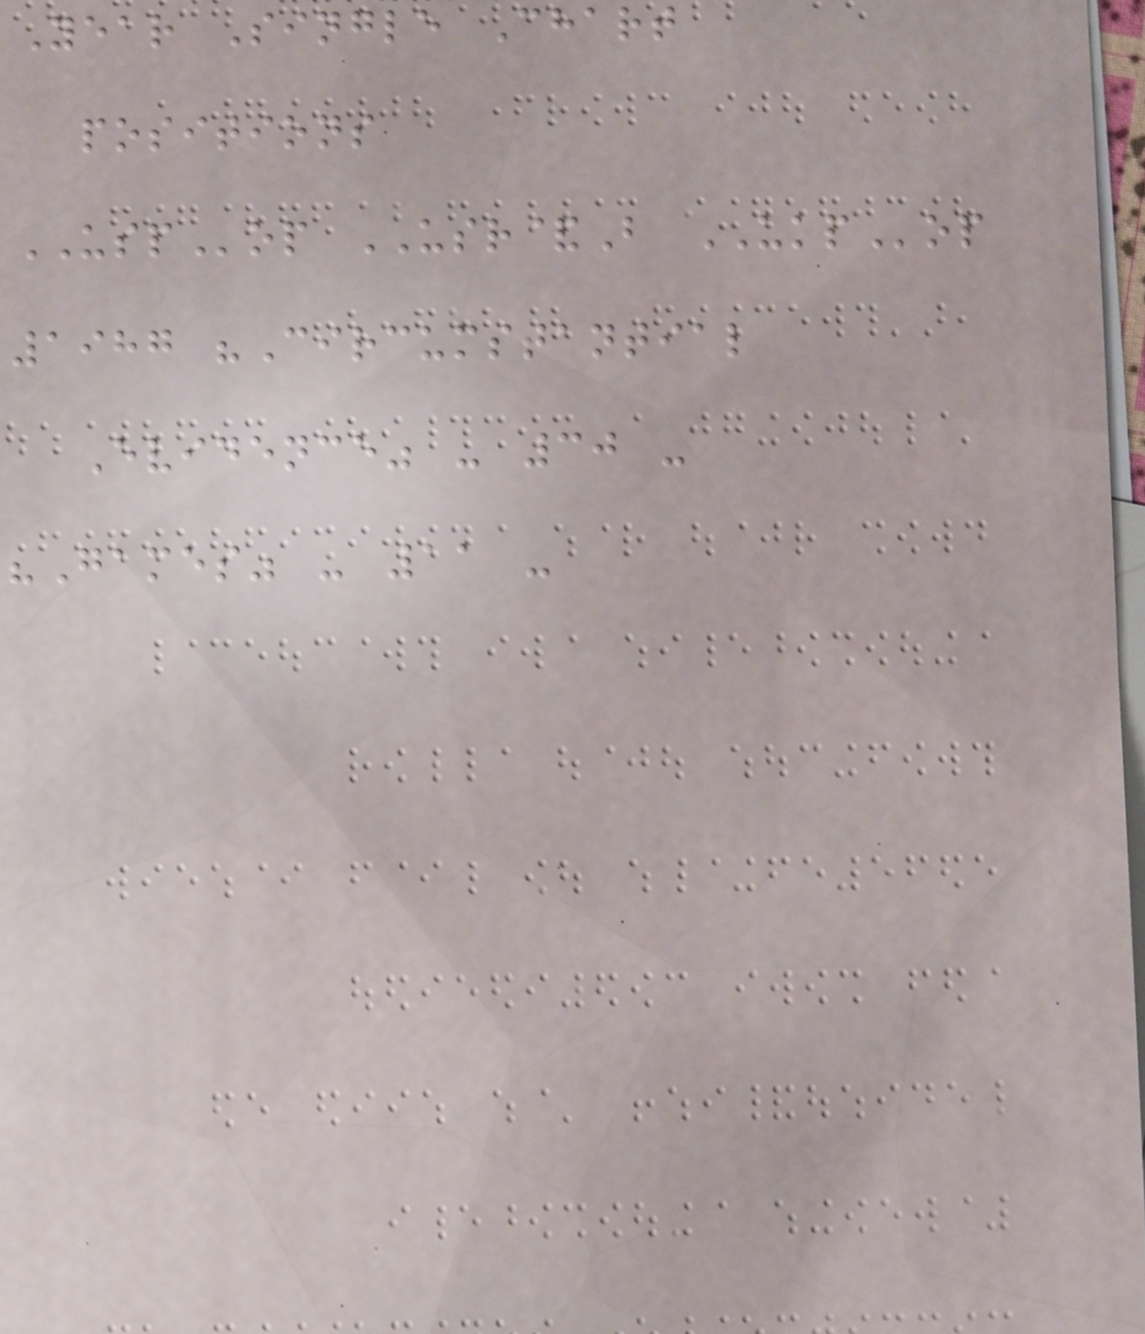Year Single Chart
positions
USPop USR&B UKPop
1987 "Circumstantial
Evidence" - 30 -
"Games" - 11 -
